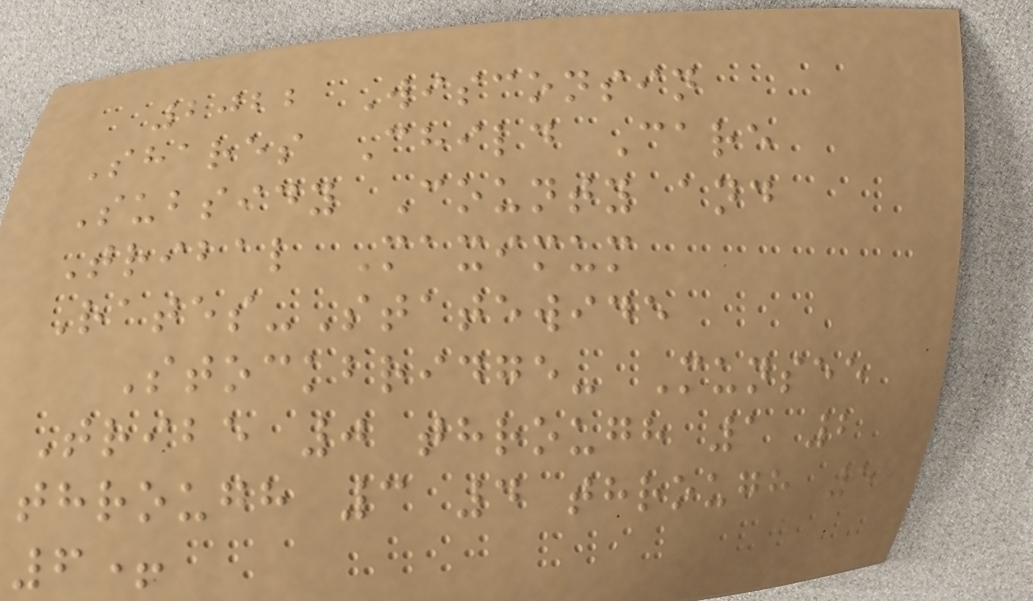2022 Wisconsin
Shares Child Care
Subsidy County and
Tribal Maximum
Rates-Statewide
Stockbridge- Munsee
Tribe 0 through 1 2
through 3 4 through 5
6+
